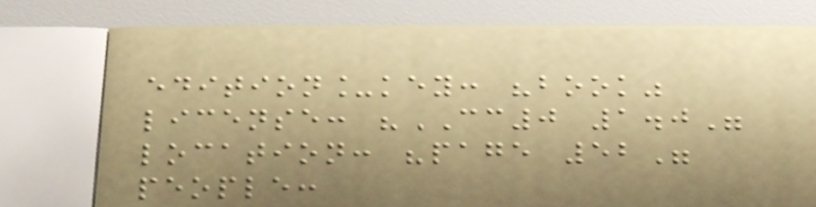edition_key: "book"
license: "CC0 1.0"
location: "page 52"
people:
